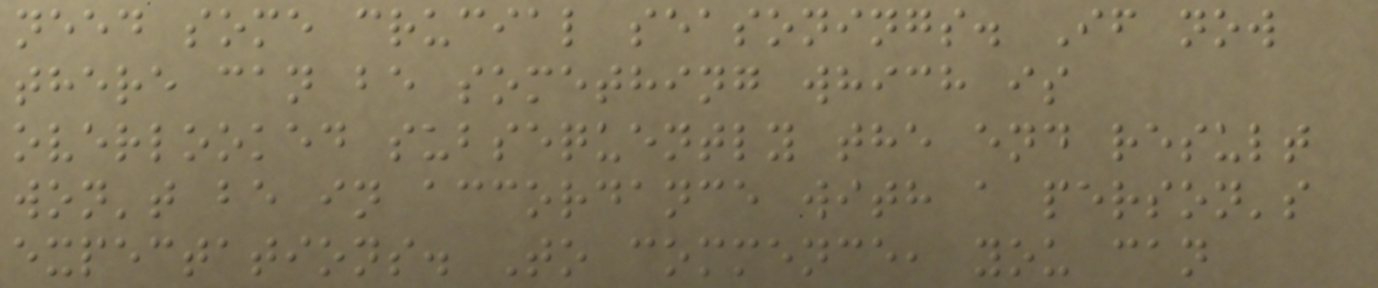need some crucial seasonings. If now
there can be something which is
overlooked subsequently the end result
won't be in accordance with a person's
expectations. To commence, you can
